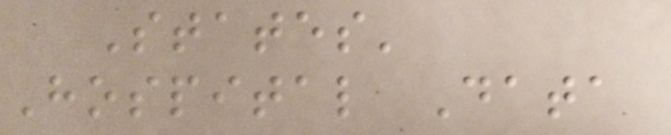States'
Hospital Data
